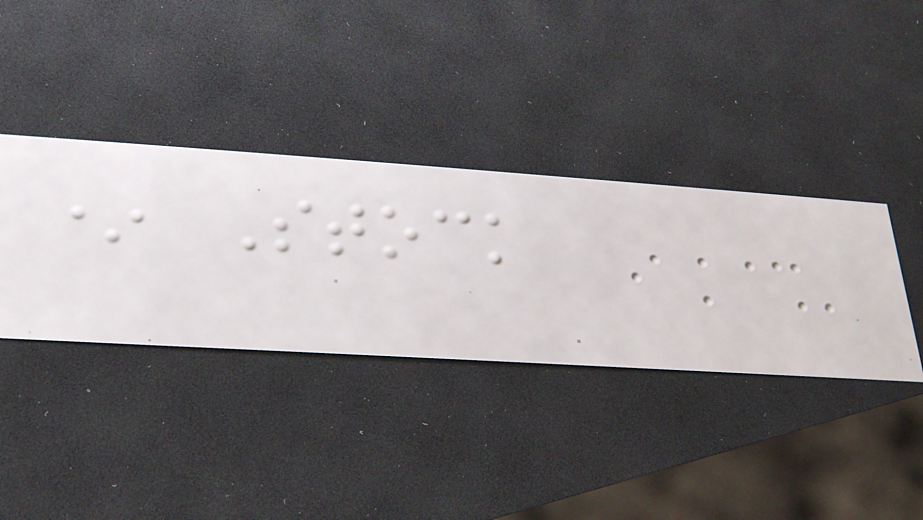* Stock
